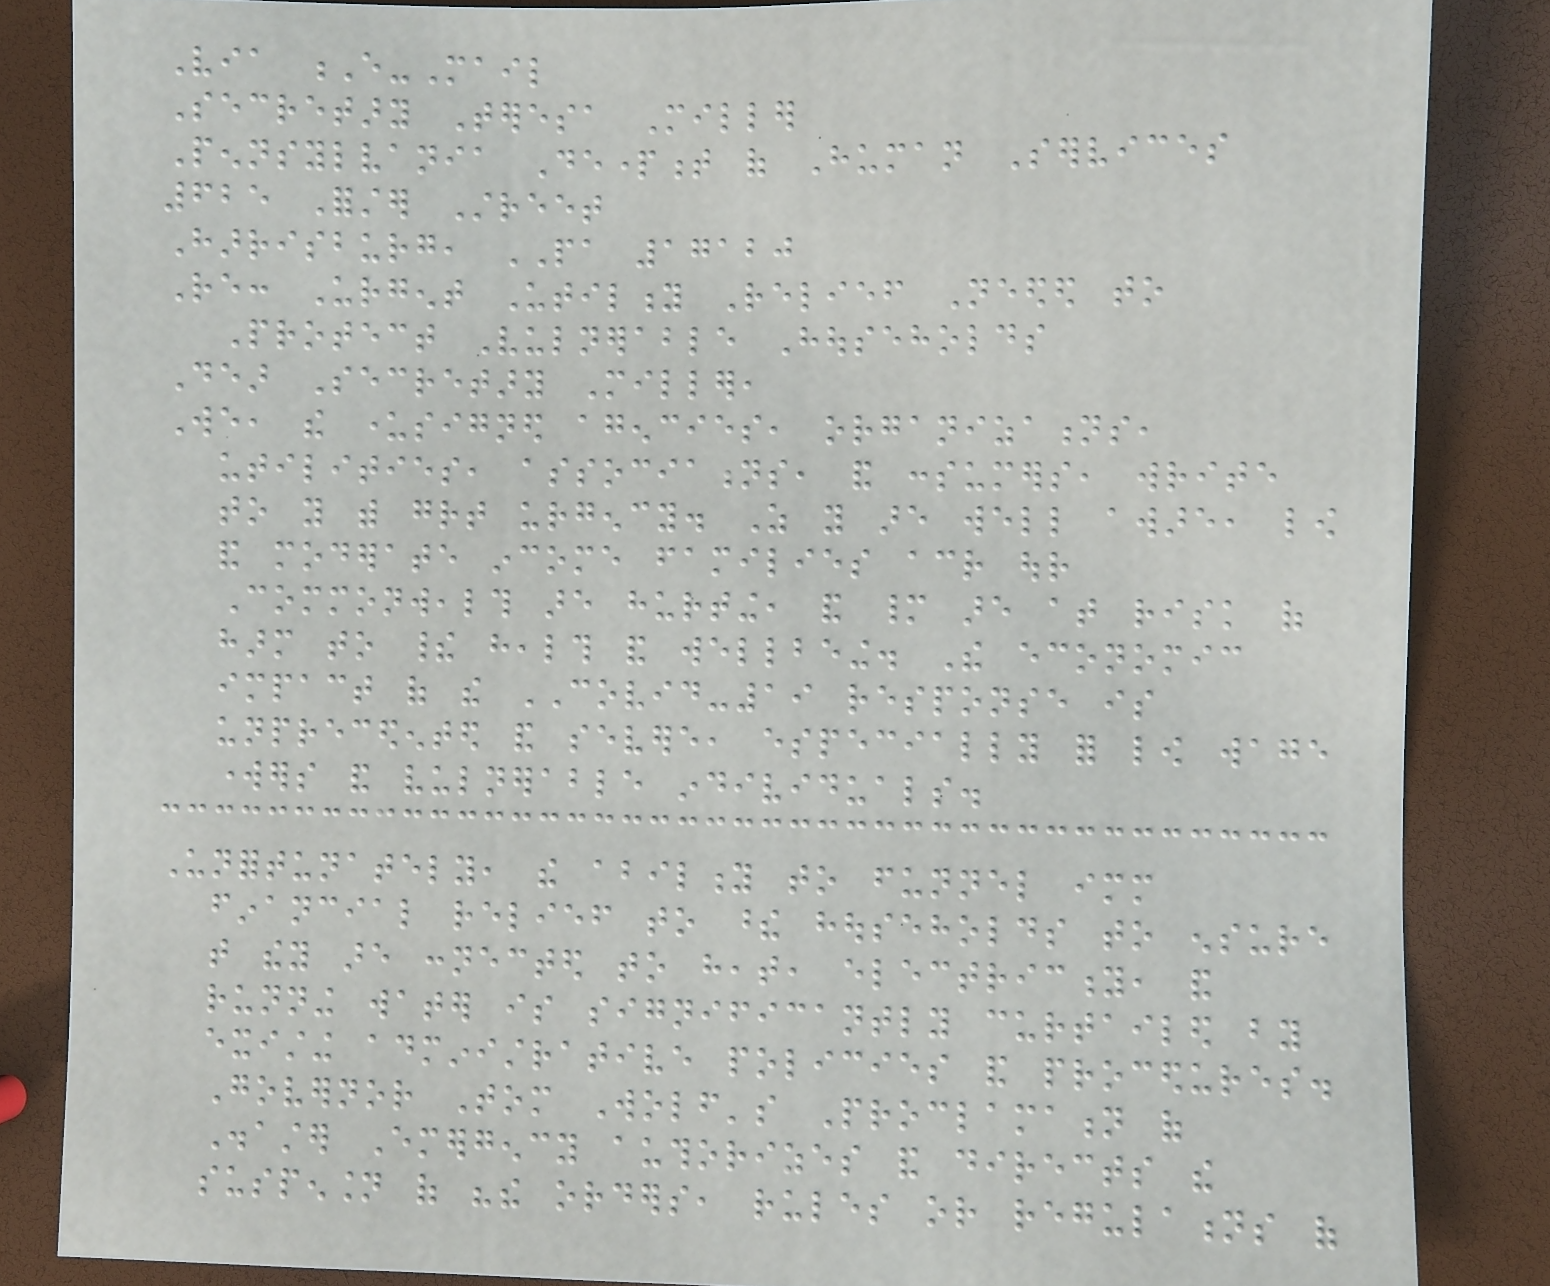Via E-Mail
Secretary Teresa Miller
Pennsylvania Department of Human Services
625 Forster Street
Harrisburg, PA 17120
Re: Urgent Utility Relief Needed to
Protect Vulnerable Households
Dear Secretary Miller,
We, the undersigned agencies, organizations,
utilities, associations, and consumers, write
to you with great urgency. As you are well aware, low
and moderate income families across our
Commonwealth are hurting, and many are at risk of
harm to their health and wellbeing. The economic
impact of the COVID-19 response is
unprecedented and severe, especially for low wage
workers and vulnerable individuals.
Unfortunately, the ability to funnel immediate
financial relief to these households to ensure
that they are connected to heat, electricity, and
running water is significantly curtailed by
existing administrative policies and procedures.
Governor Tom Wolf's Proclamation of
Disaster Emergency authorizes and directs the
suspension of "the orders, rules or regulations of
